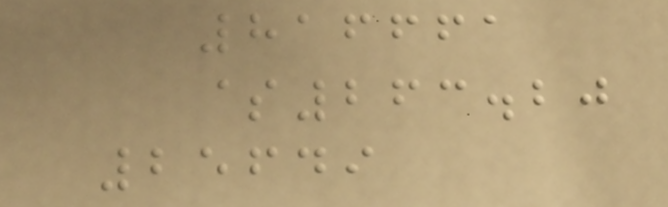816661
$263.20
25649
